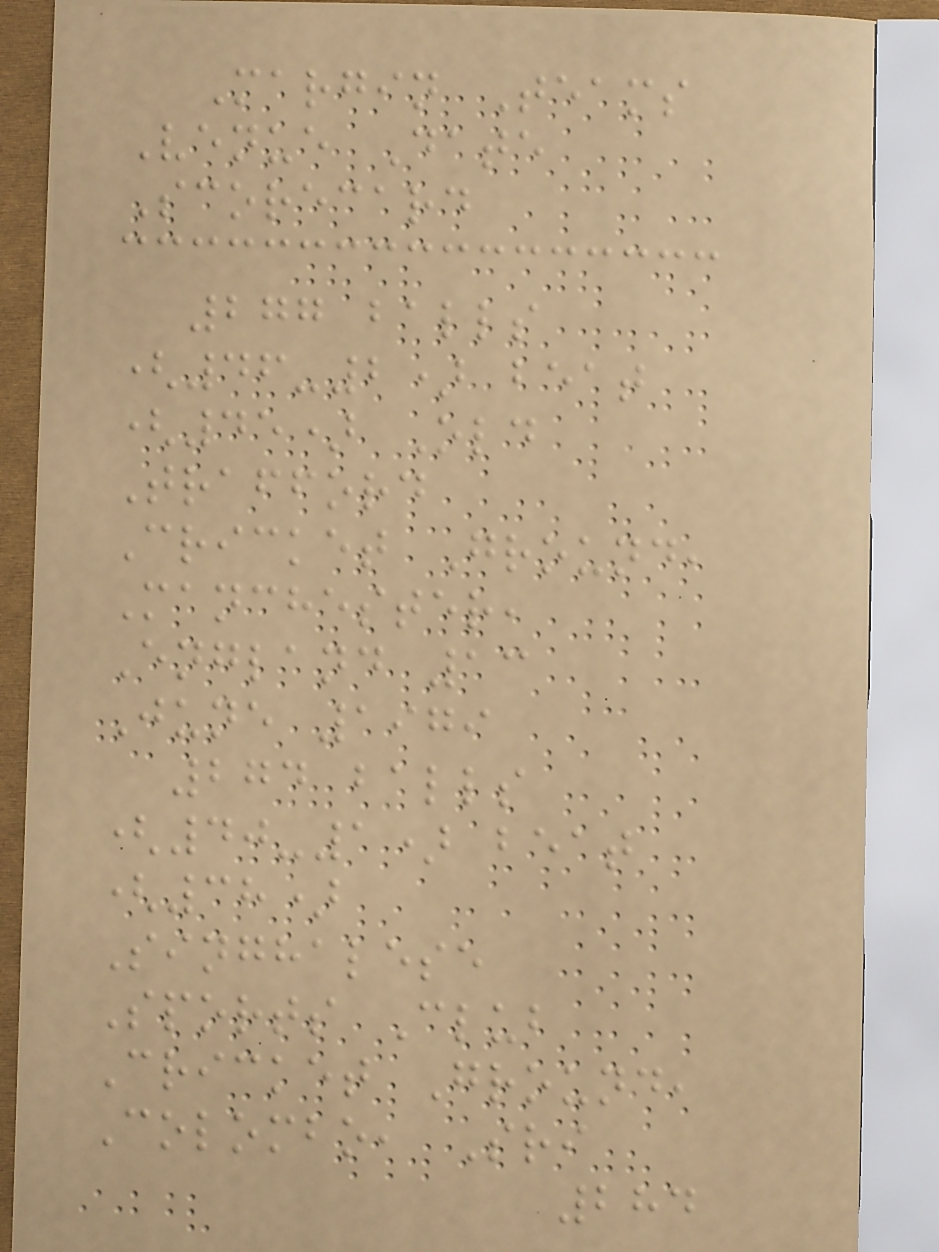Margin Teams
Venue Date
Scorecard
277 balls
(46-2) beat
(45) Old
Trafford
Cricket Ground,
Manchester,
England 13
June 1979
274 balls
(40-1) beat
(38)
Singhalese
Sports Club
Cricket Ground,
Colombo, Sri
284
